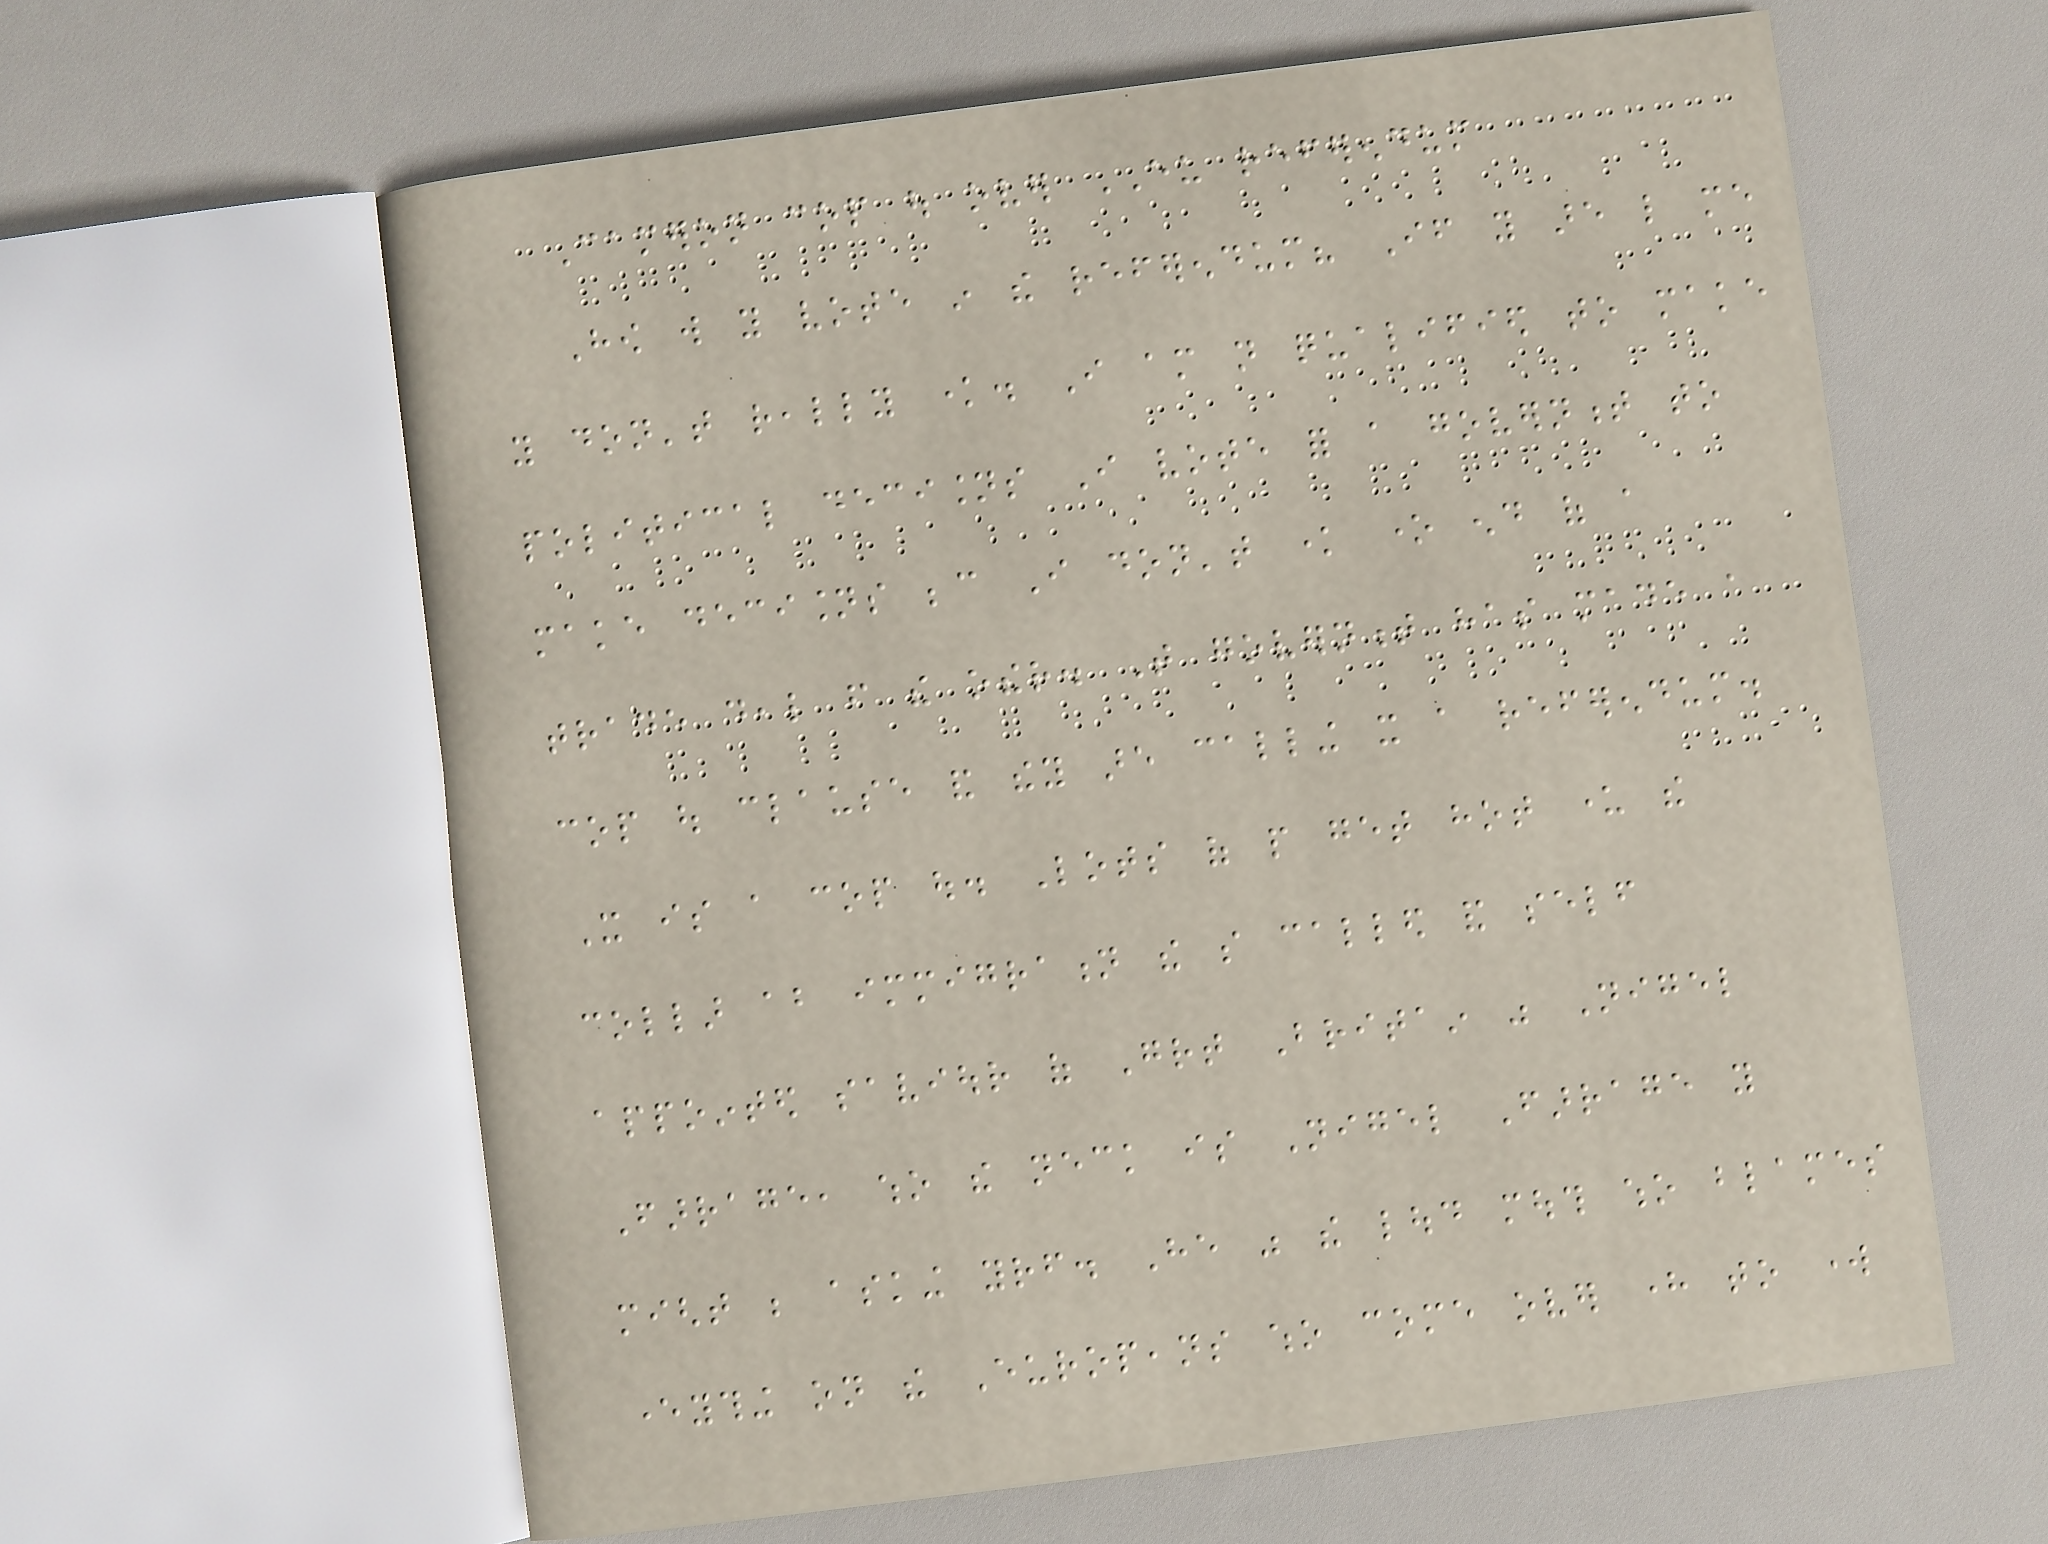Cameron cop out over EU referendum
How will you vote in the referendum? If you are like me
you don't really know. I am not qualified to make
political decisions I vote for a government to
make decisions because I don't know one end of a
trade deal from the other. That government has made a
cop out clause and they are calling it a referendum.
It is a cop out. Lots of people get hot under the
collar about immigration the so called and self
appointed saviour of Great Britain was Nigel
Farrage, who the neck is Nigel Farrage you
might be asking yourself. He was the loud mouth who blames
everything on the Europeans who come over here to work
